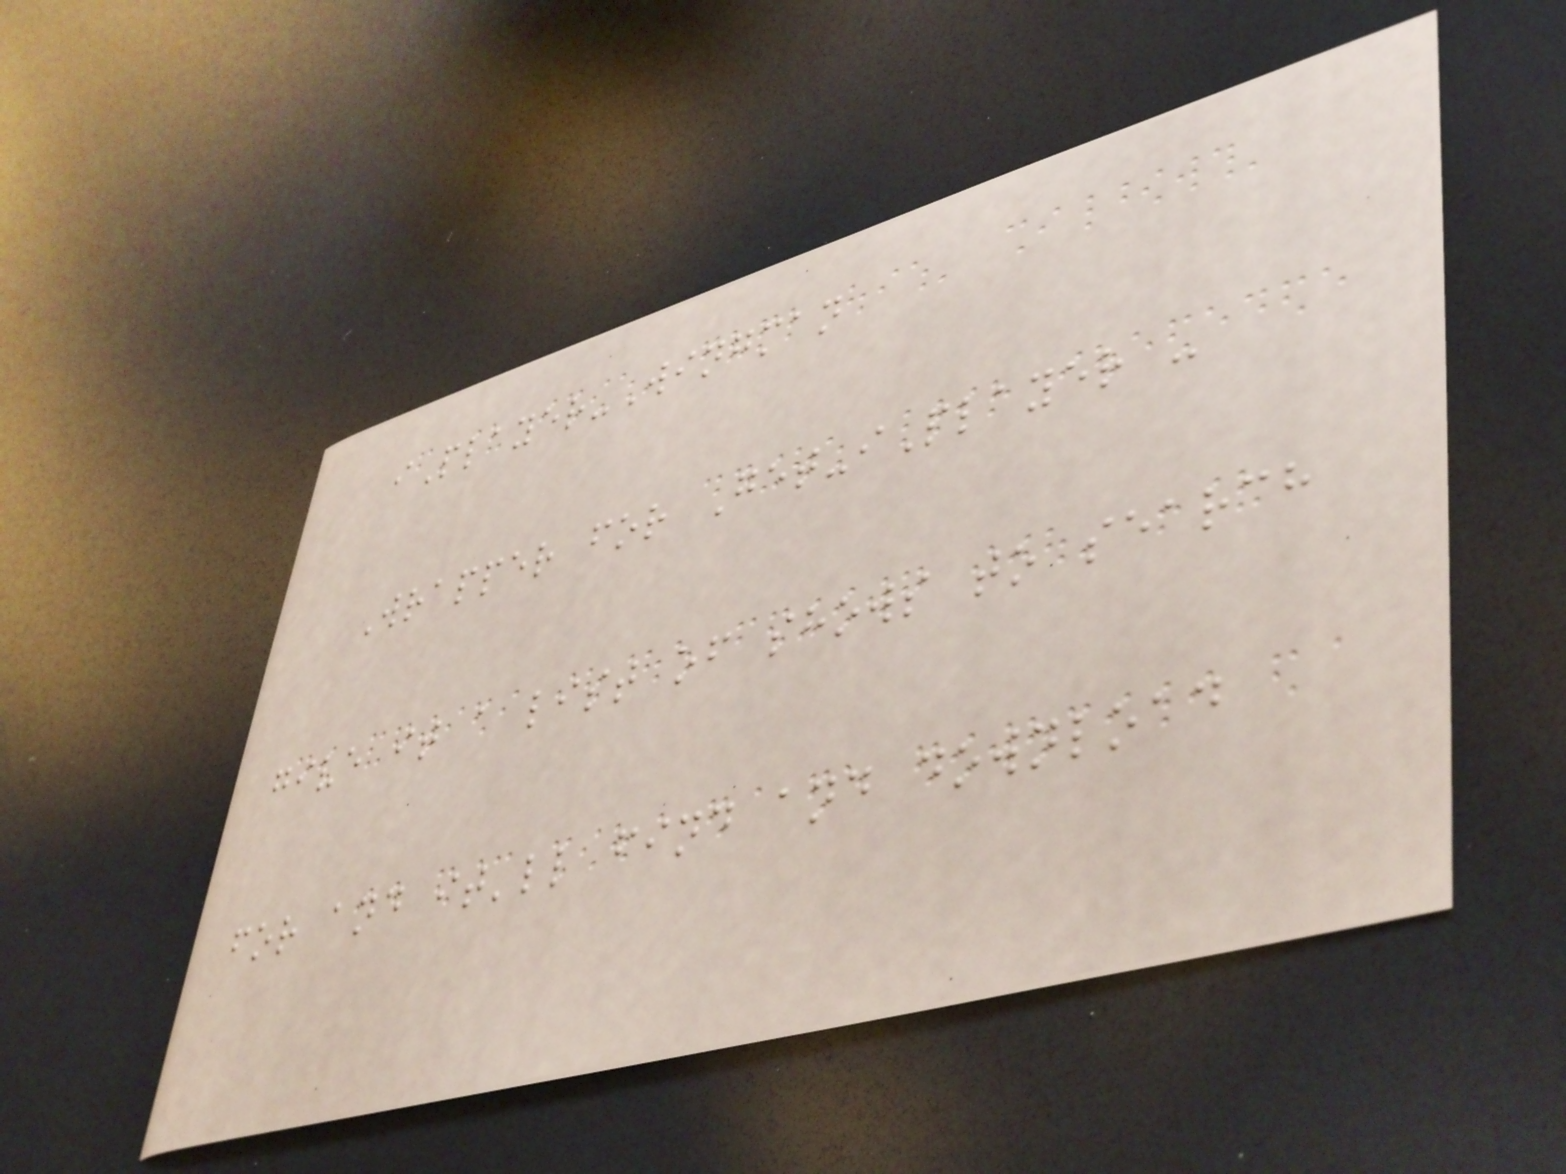iPlayer-Wingman
Wrapper for Get-iPlayer -
give it a list of shows to search
for and it'll find and download
